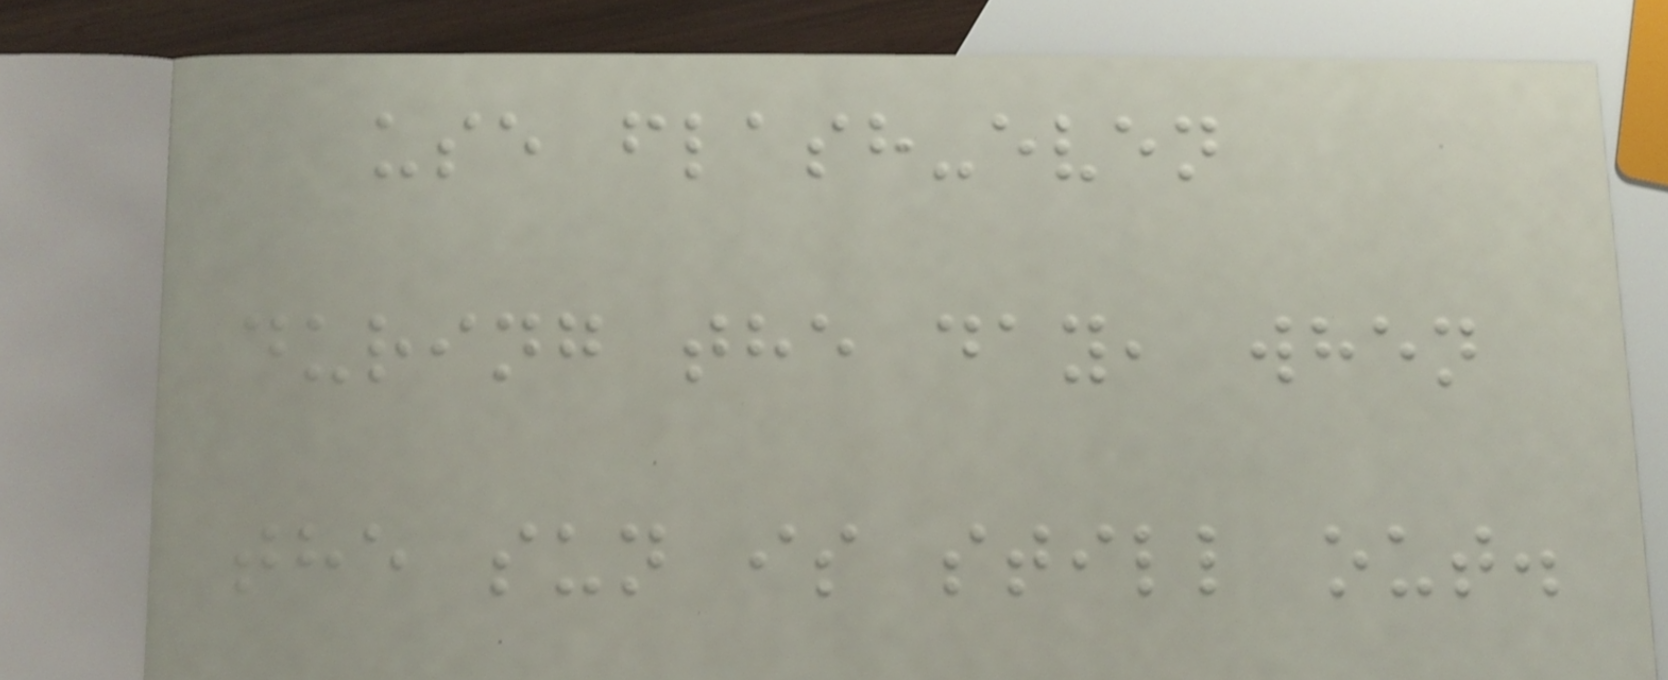use flash-even
during the day, when
the sun is still out.
